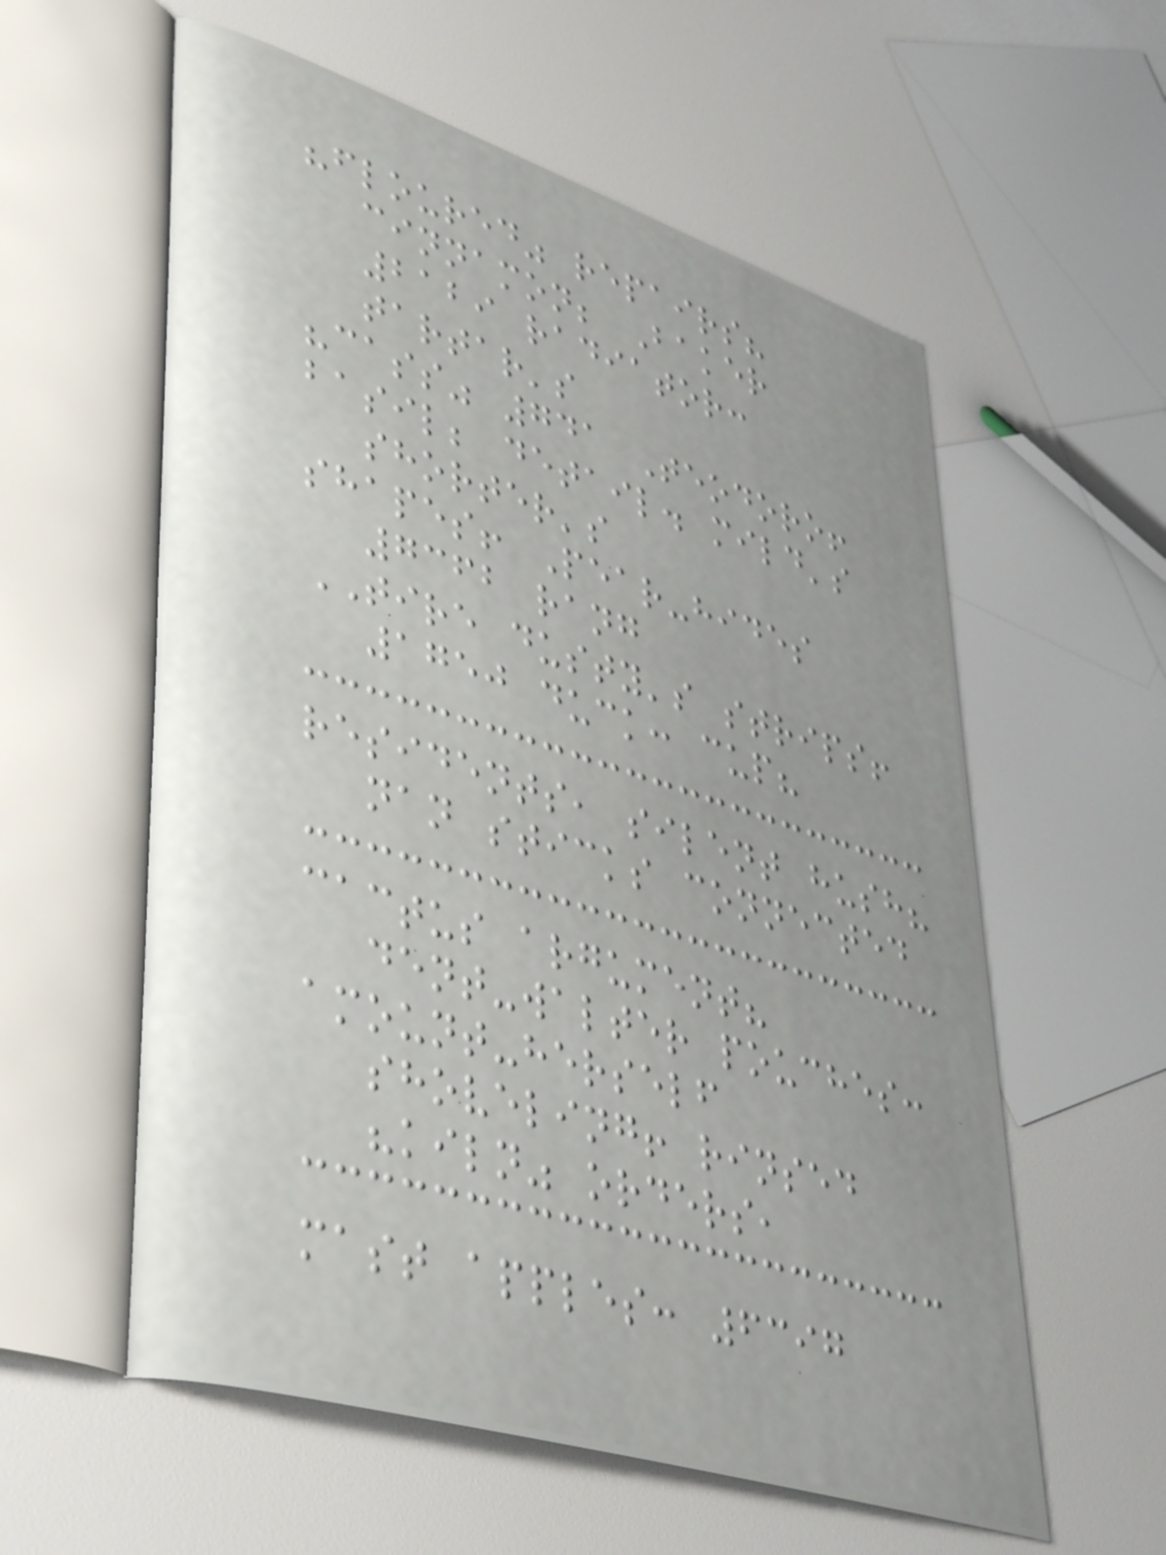"floured" repairs?
cinnamon; Baker
2129 radiator:
tartar's
"cass" 741 Teodoro!
basil; detail. mild's
shorter's
shapes! Pear-hides
7362 rang
TIRE dusty's strips!
1750 duck: cup?
residents, silent hush?
nan sticks connected
cactus argument?
dent-walter pouches:
amount-herself
shoveling! rinsed
"kiln" orders,
mast apples: 6397
